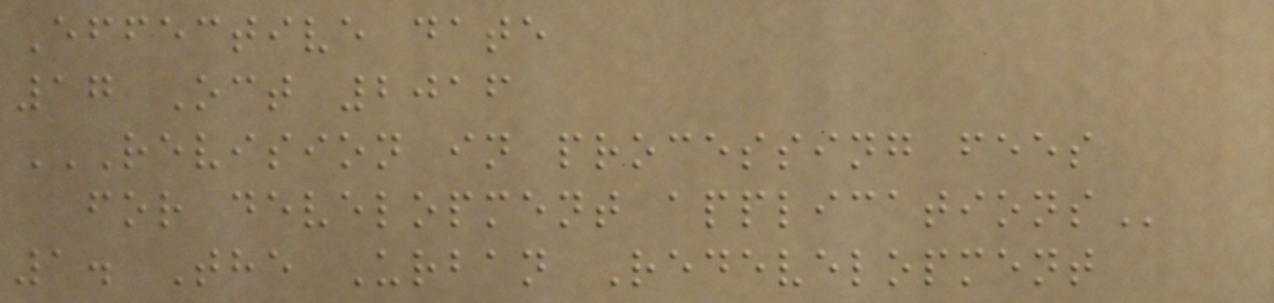Effective date
17 Oct 2016
REVISION IN PROCESSING FEES
FOR DEVELOPMENT APPLICATIONS
1. The Urban Redevelopment
